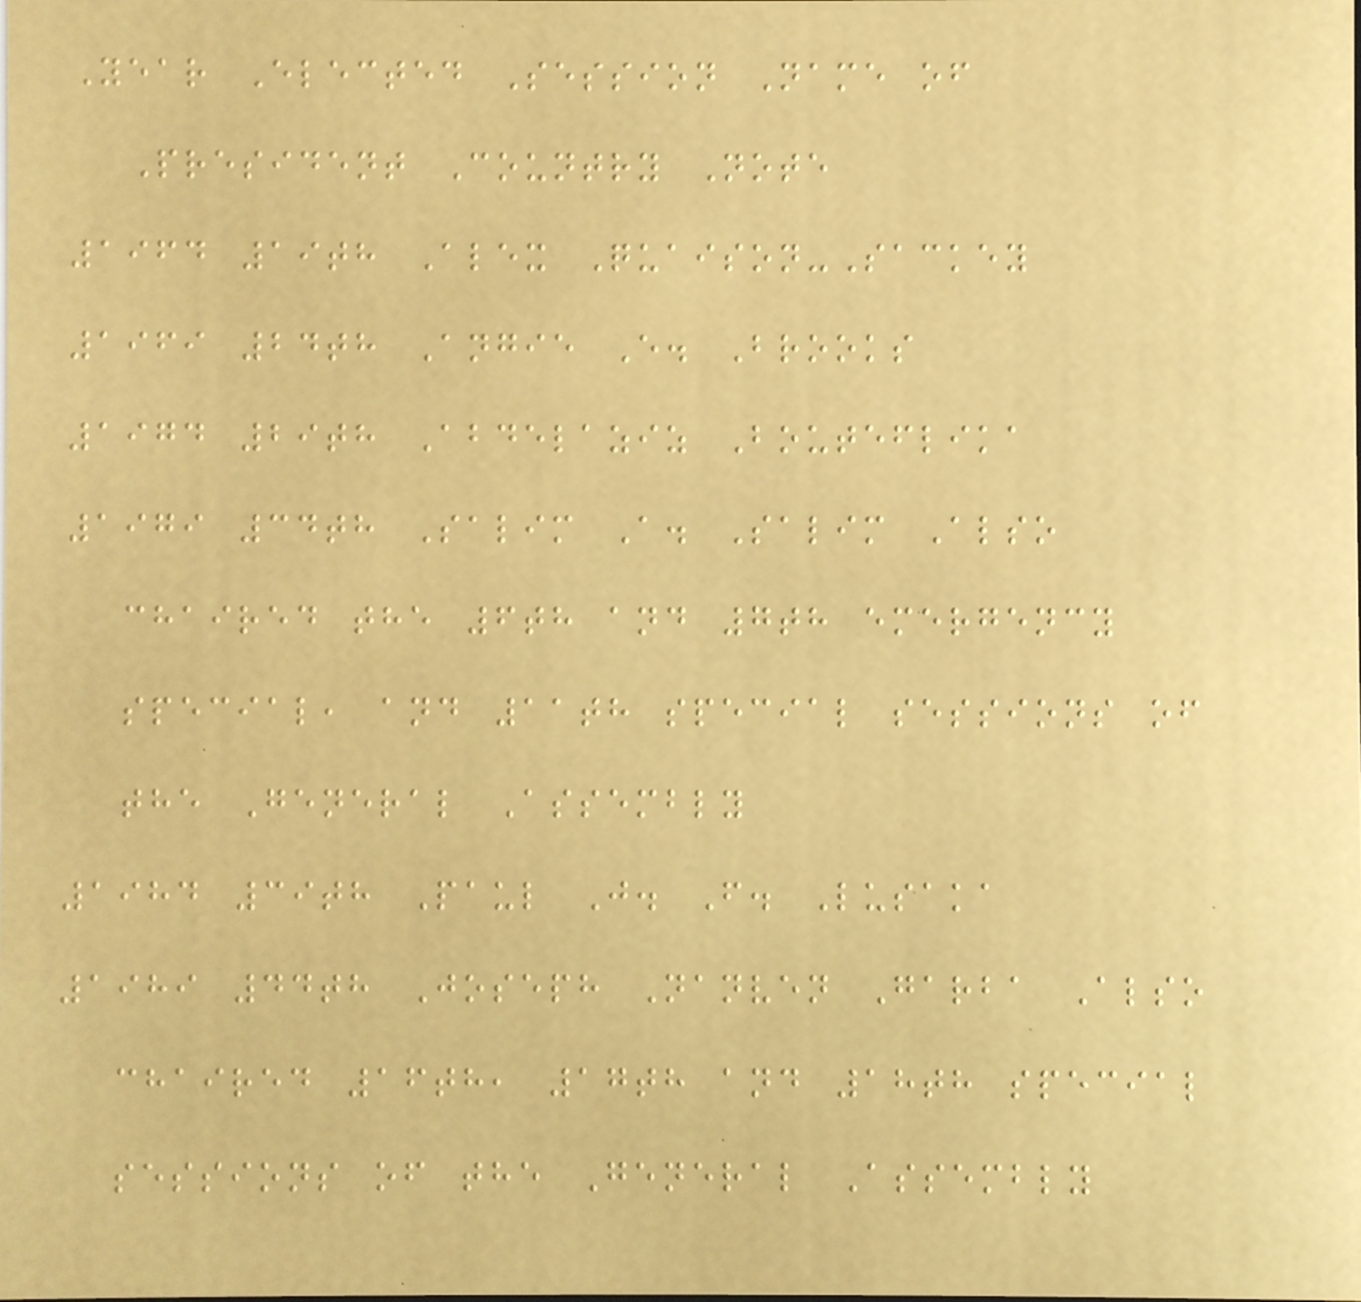Year Elected Session Name of
President Country Note
1964 19th Alex Quaison-Sackey
1969 24th Angie E. Brooks
1974 29th Abdelaziz Bouteflika
1979 34th Salim A. Salim Also
chaired the 6th and 7th emergency
special, and 11th special sessions of
the General Assembly
1984 39th Paul J. F. Lusaka
1989 44th Joseph Nanven Garba Also
chaired 16th, 17th and 18th special
sessions of the General Assembly
